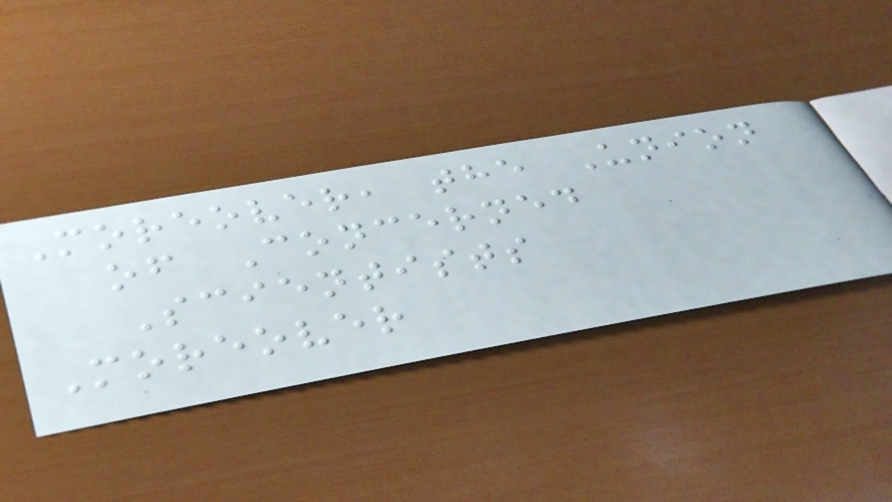Moreover, the Union
of Concerned
Scientists
Moreover
